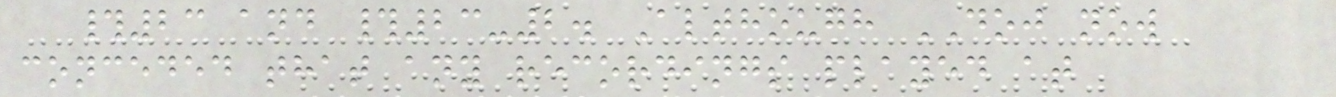#23 and #23-2. Although DOJ now
conceded that any recordings played at
